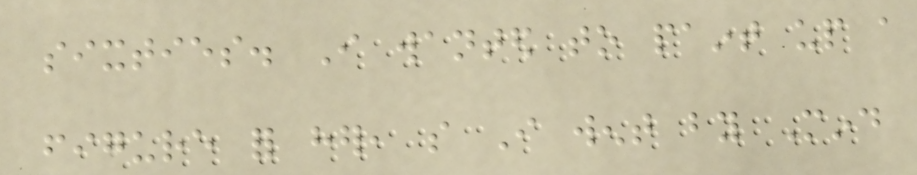sixties. I wanted to paint up a
figure for her, so I went by Mind
